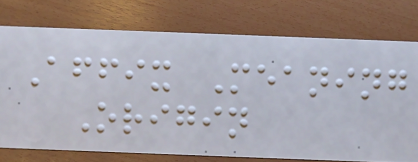Affix Meaning
Origin
